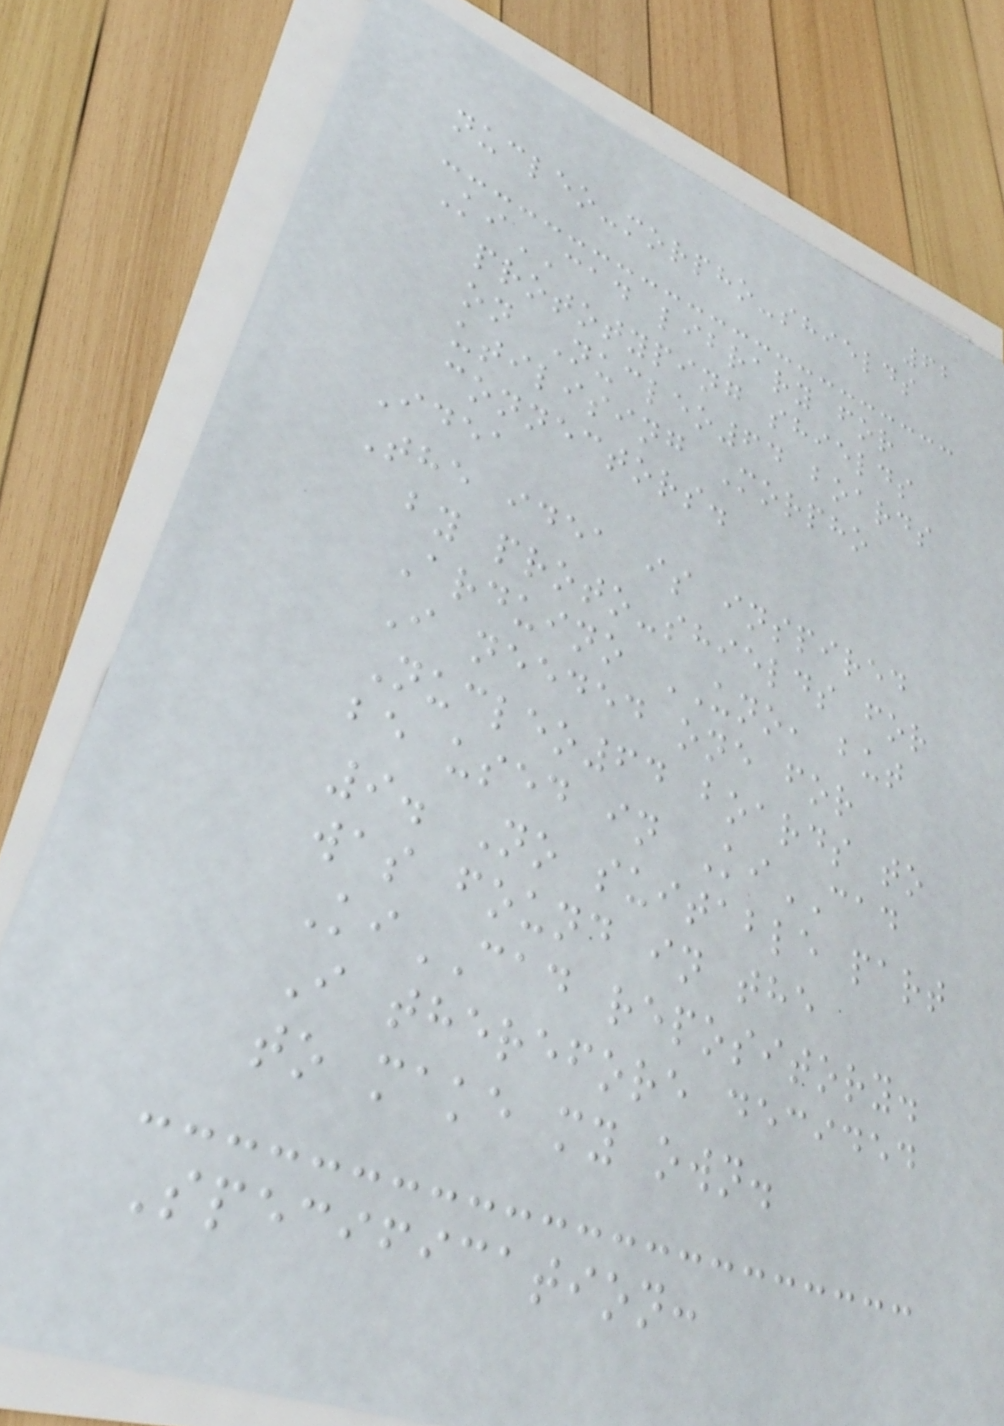62
nucleo-morpho-shields
KiCAD library for
prototyping shields
on Nucleo64 boards
utilising Morpho
connectors.
Idea
The idea is inspired
by proto-shields for
Arduino UNO, but
I needed one for
Nucleo64 boards to
be used in KiCAD
9. No suitable part
was found in the
KiCAD repository.
I therefore decided
to make my own.
Specification:
